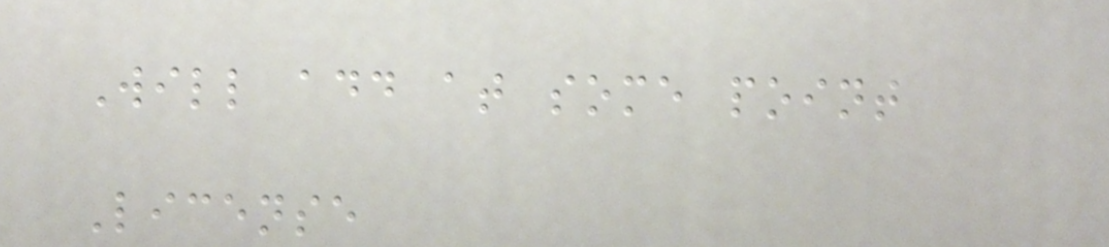Will add at some point
License
